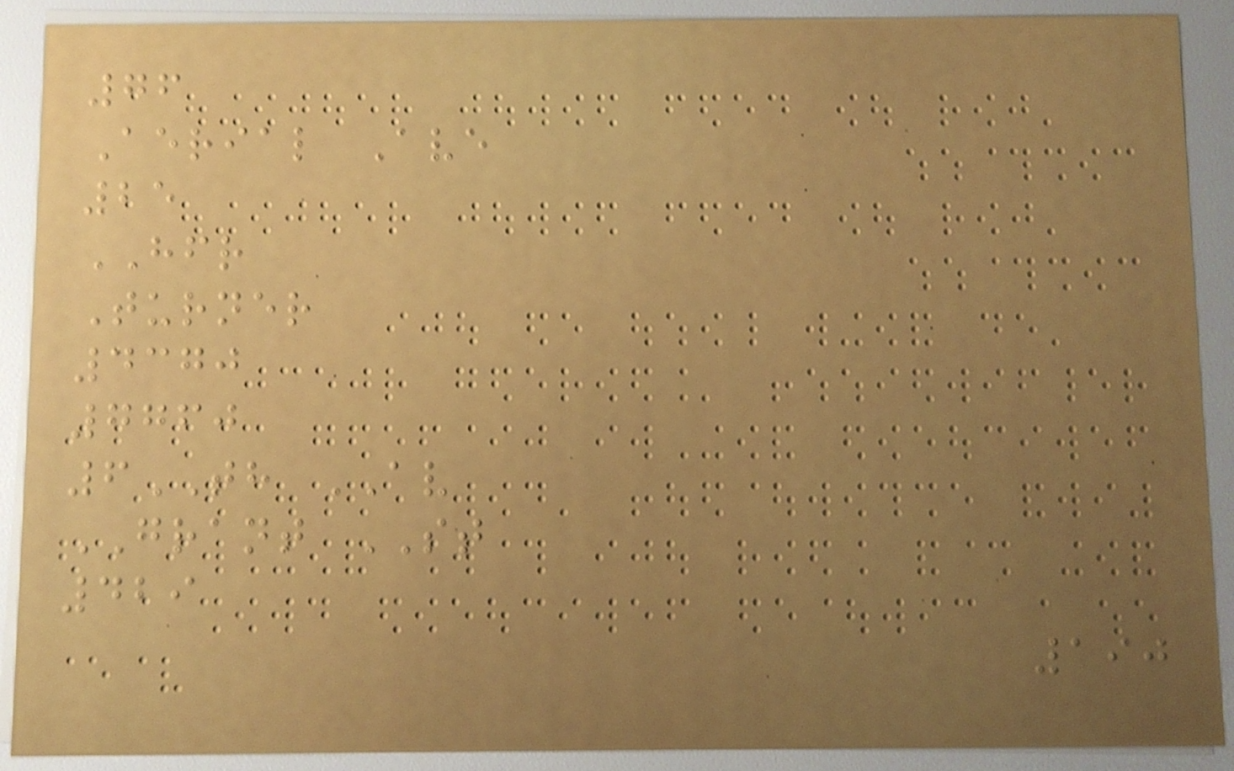76
Aerial Ave
25
HFR
Turner
4370
7760
6TH AV
GRANT ST
429
190
